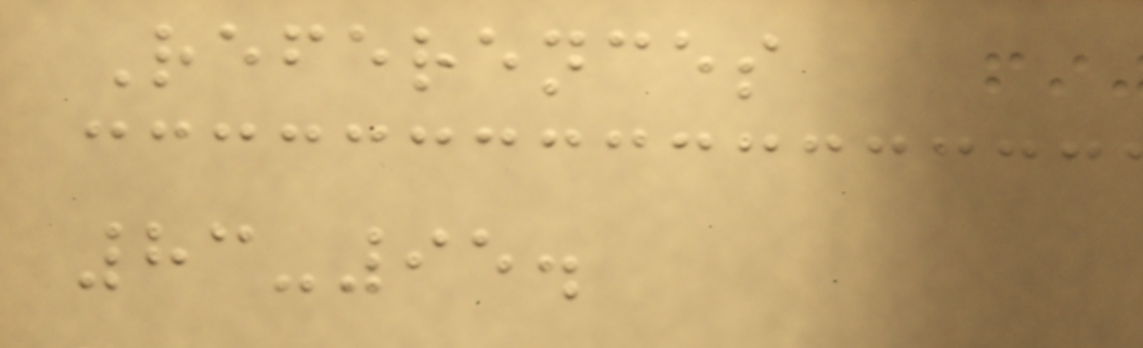References
83-95.
